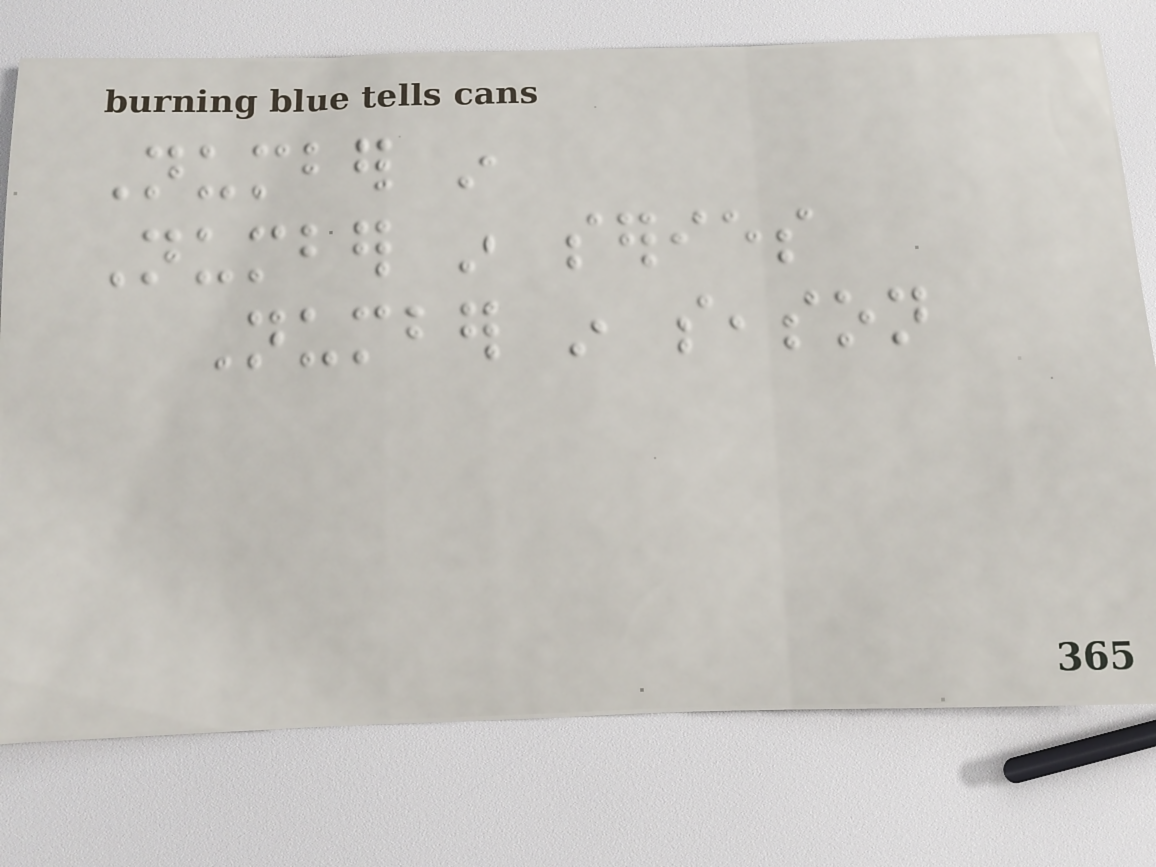Number in
Number in series
Number in season
